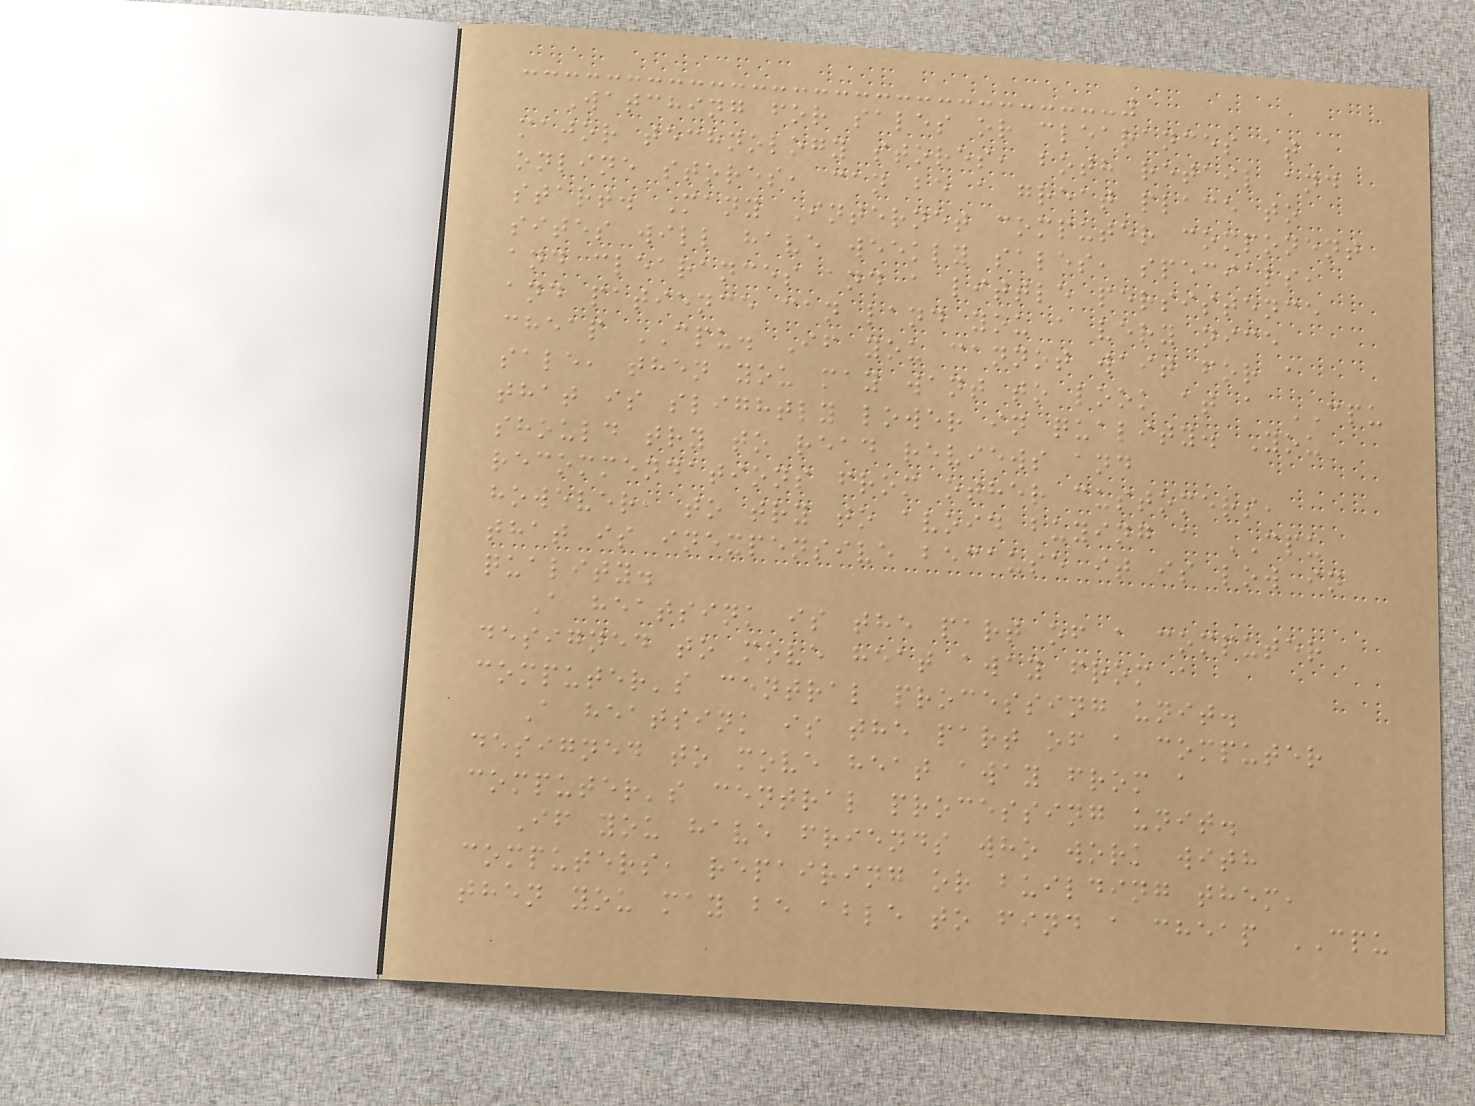Watching for sales or clearances at
major technology stores, both retail and
online stores, can be a great place to
start. Many Internet computer component
sites will have weekly sales, specials,
and clearances and a little persistence
and patience can land you a very nice
cheap CPU. If you cannot wait for a
sale, then you may want to look at a CPU
that is slightly lower in quality. You
should try to read reviews and
recommendations from other customers,
however, to try to avoid buying a CPU
that is inexpensive because it is low in
quality.
A heatsink is the part of a computer
designed to move heat away from a
computer's central processing unit.
A heatsink is the part of a computer
designed to move heat away from a
computer's central processing unit.
If you have friends who work with
computers, repairing or building them,
then you may be able to find a cheap CPU
